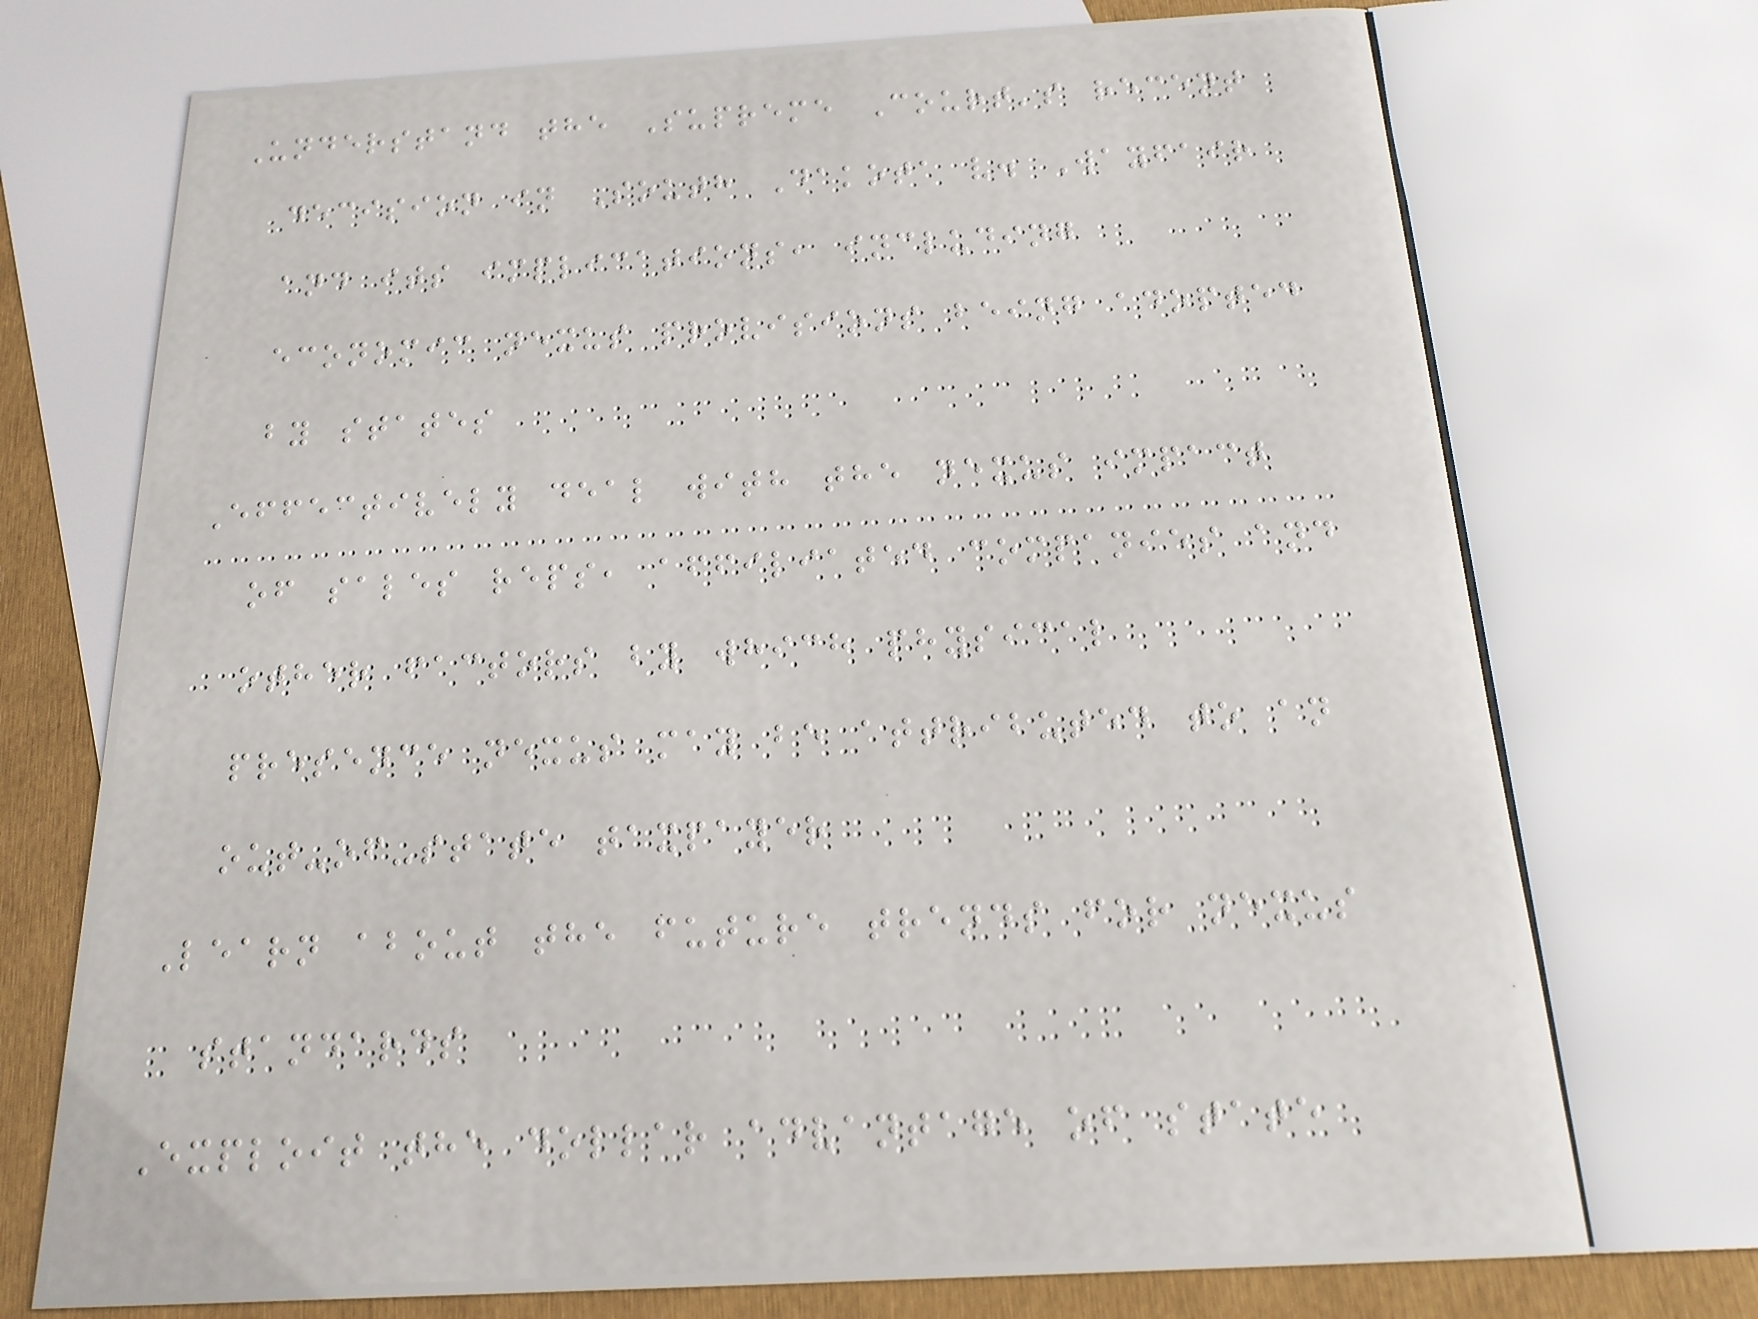Understand the Supreme Court's recent
decision in South Dakota v. Wayfair
and its implications, including
economic nexus provisions being adopted
by states
Effectively deal with the nexus impact
of sales reps, affiliated companies and
other factors by which physical
presence nexus may be attributed to an
out-of-state taxpayer
Learn about the future trends for nexus
standards
Exploit the dollar advantage of state
